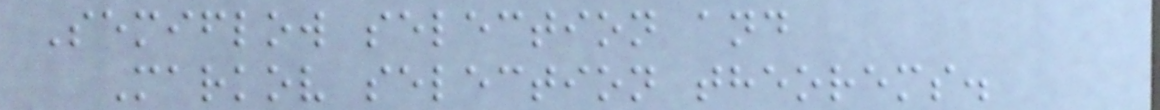Semiflow selection and
Markov selection theorems.
